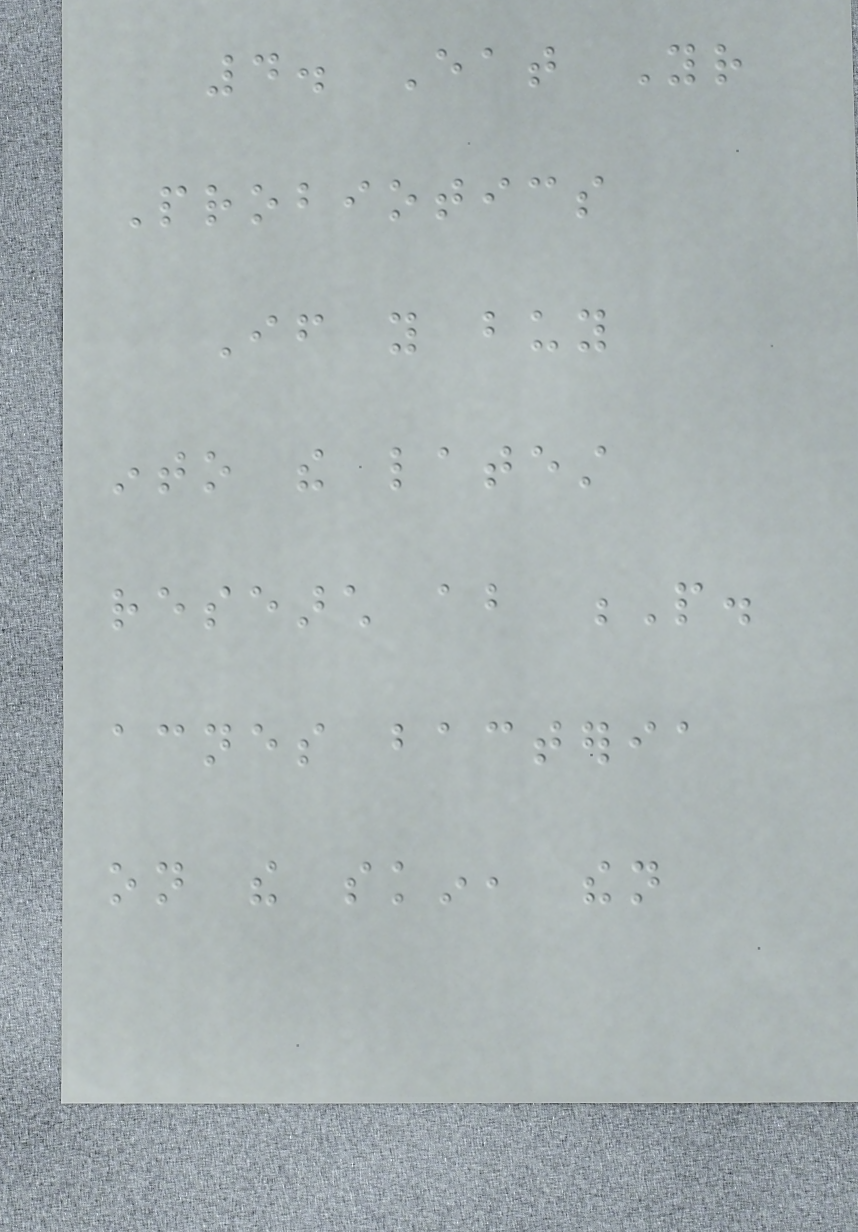4. Eat Your
Probiotics
If you buy
into the latest
research about P.
acnes bacteria
on the skin, then
